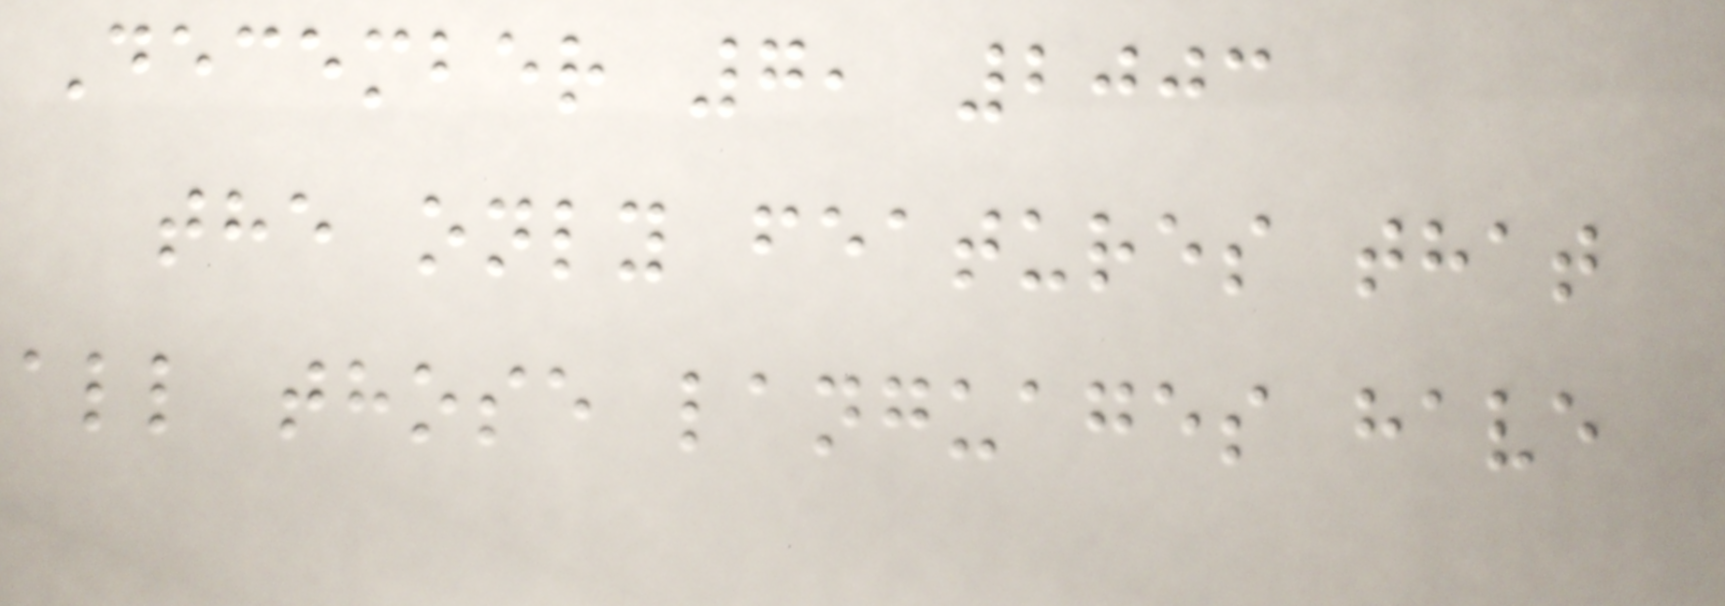December 7, 2003
the only features that
all those languages have
